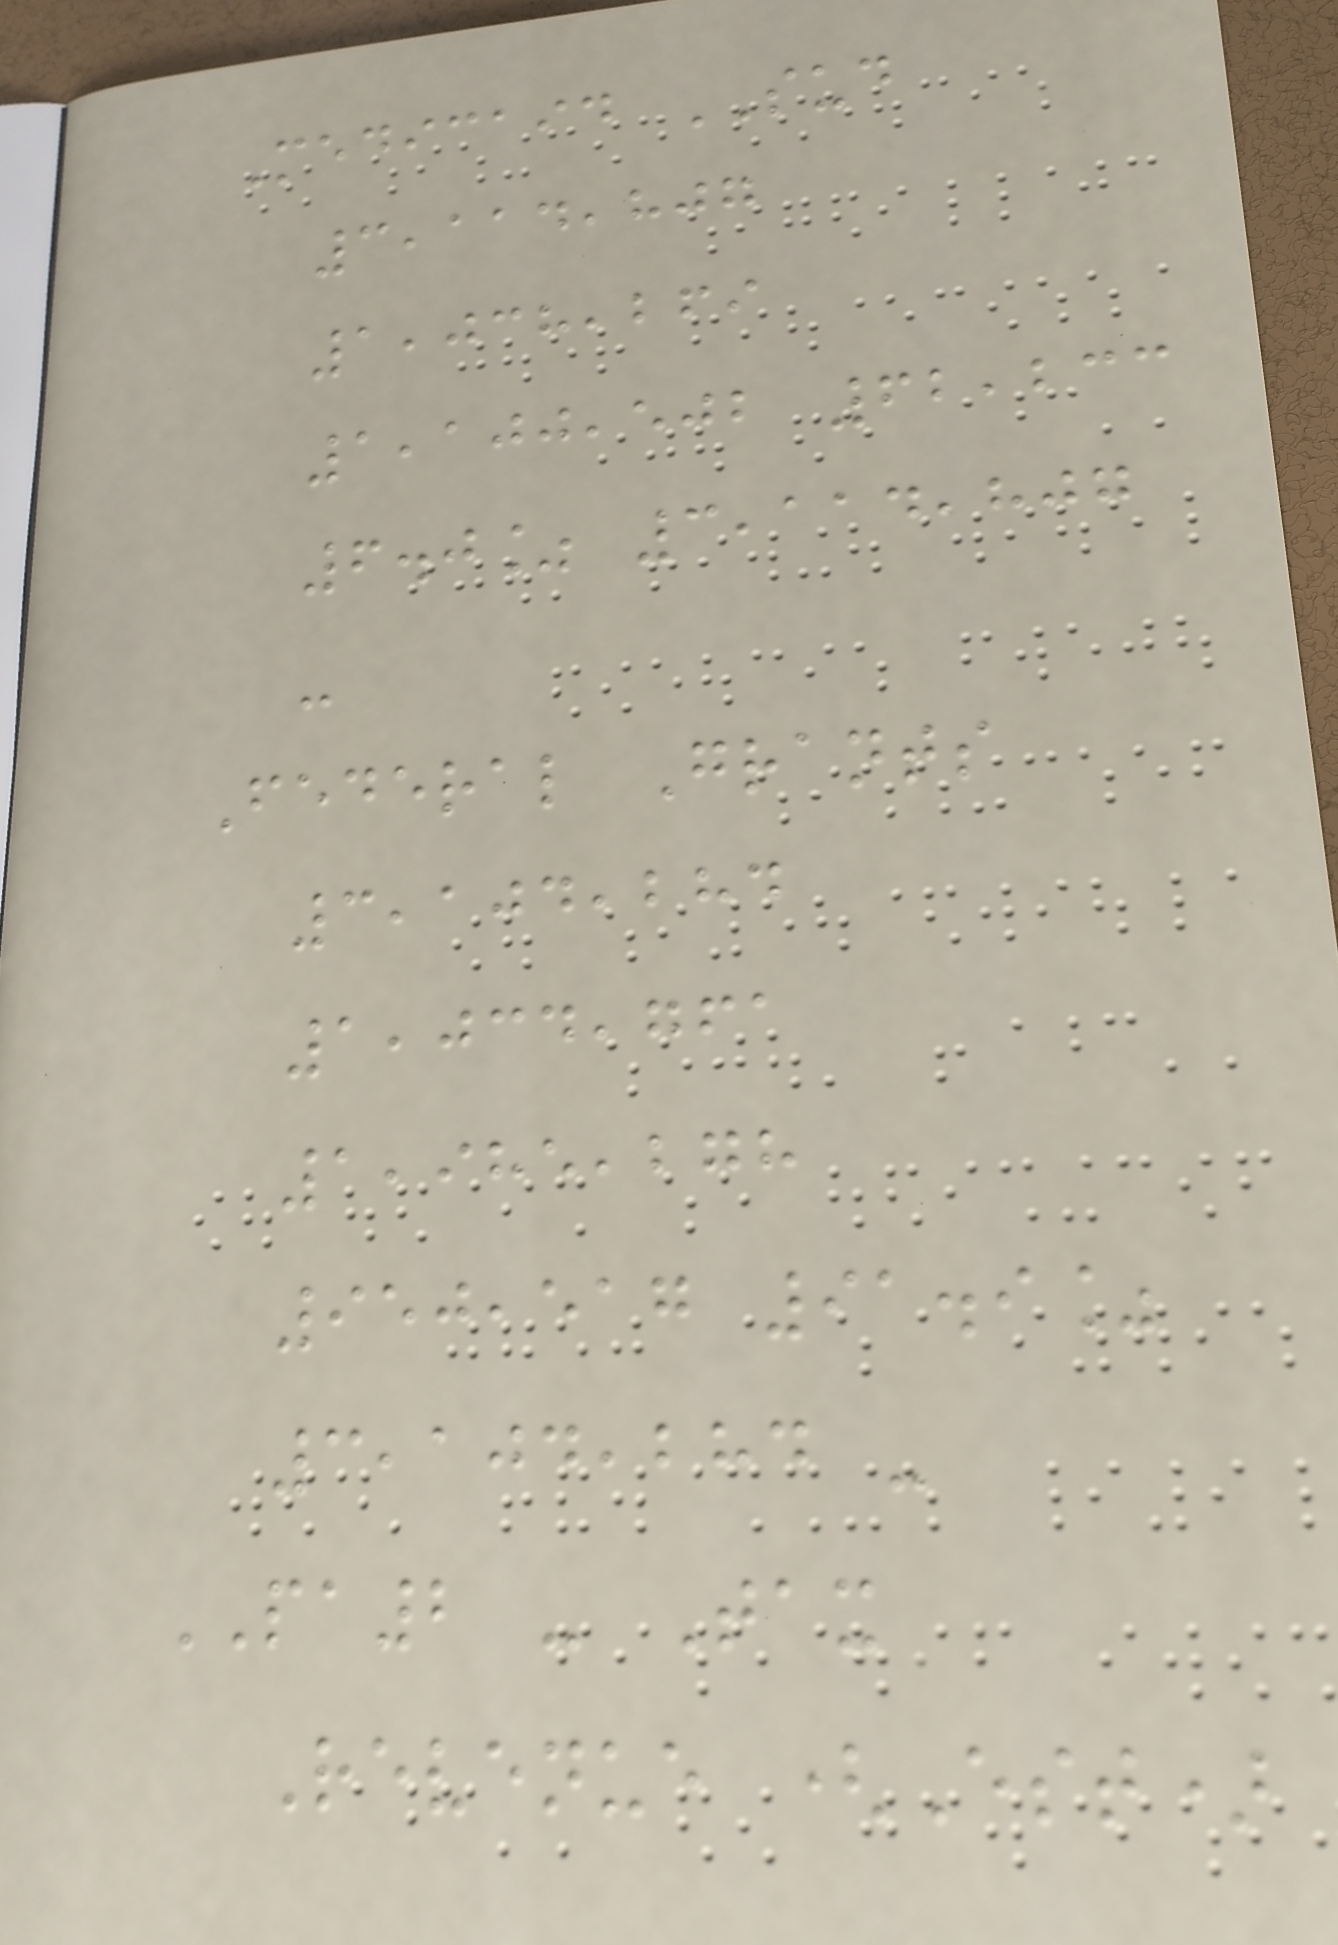Medicaid SUD
3,114,807
1,038,269
1,100,502 62,233
6.0% 3,114,807
-
Federal Grants
3,104,284
1,034,761
1,985,278
950,517 91.9%
3,104,284 -
PA2 - Tax
Revenue (Est)
